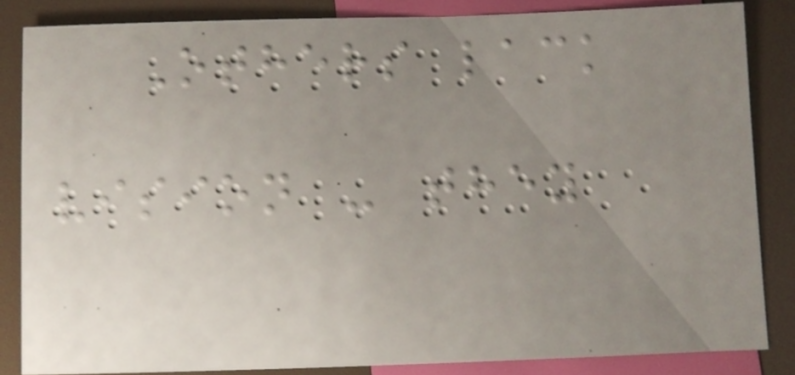Others lack
vision - they
